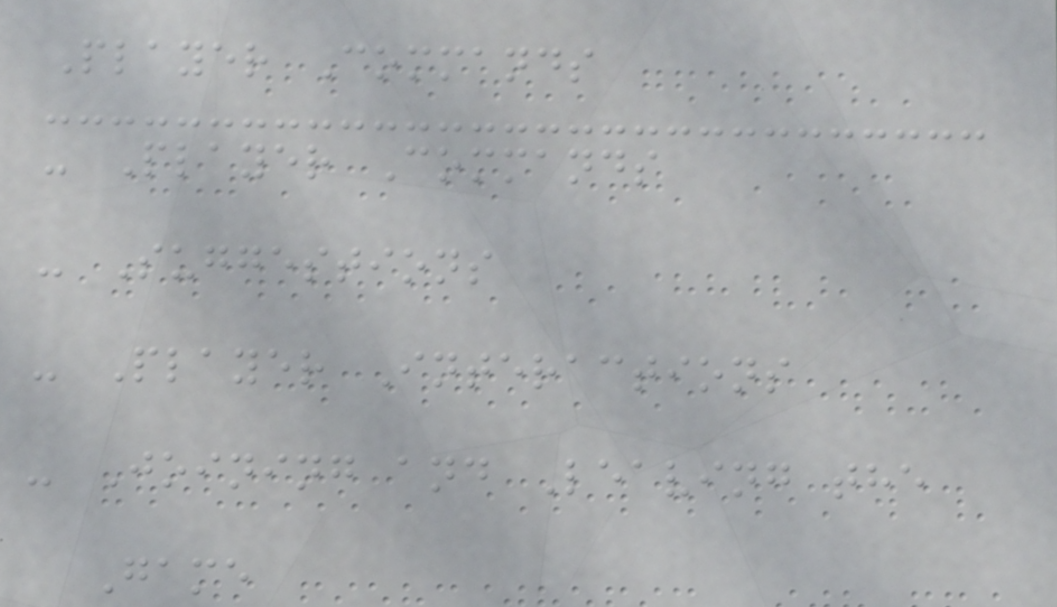Player Commands
- Player Commands
- Suggestions
- Player Interactions
- Joining and Leaving the
Game
